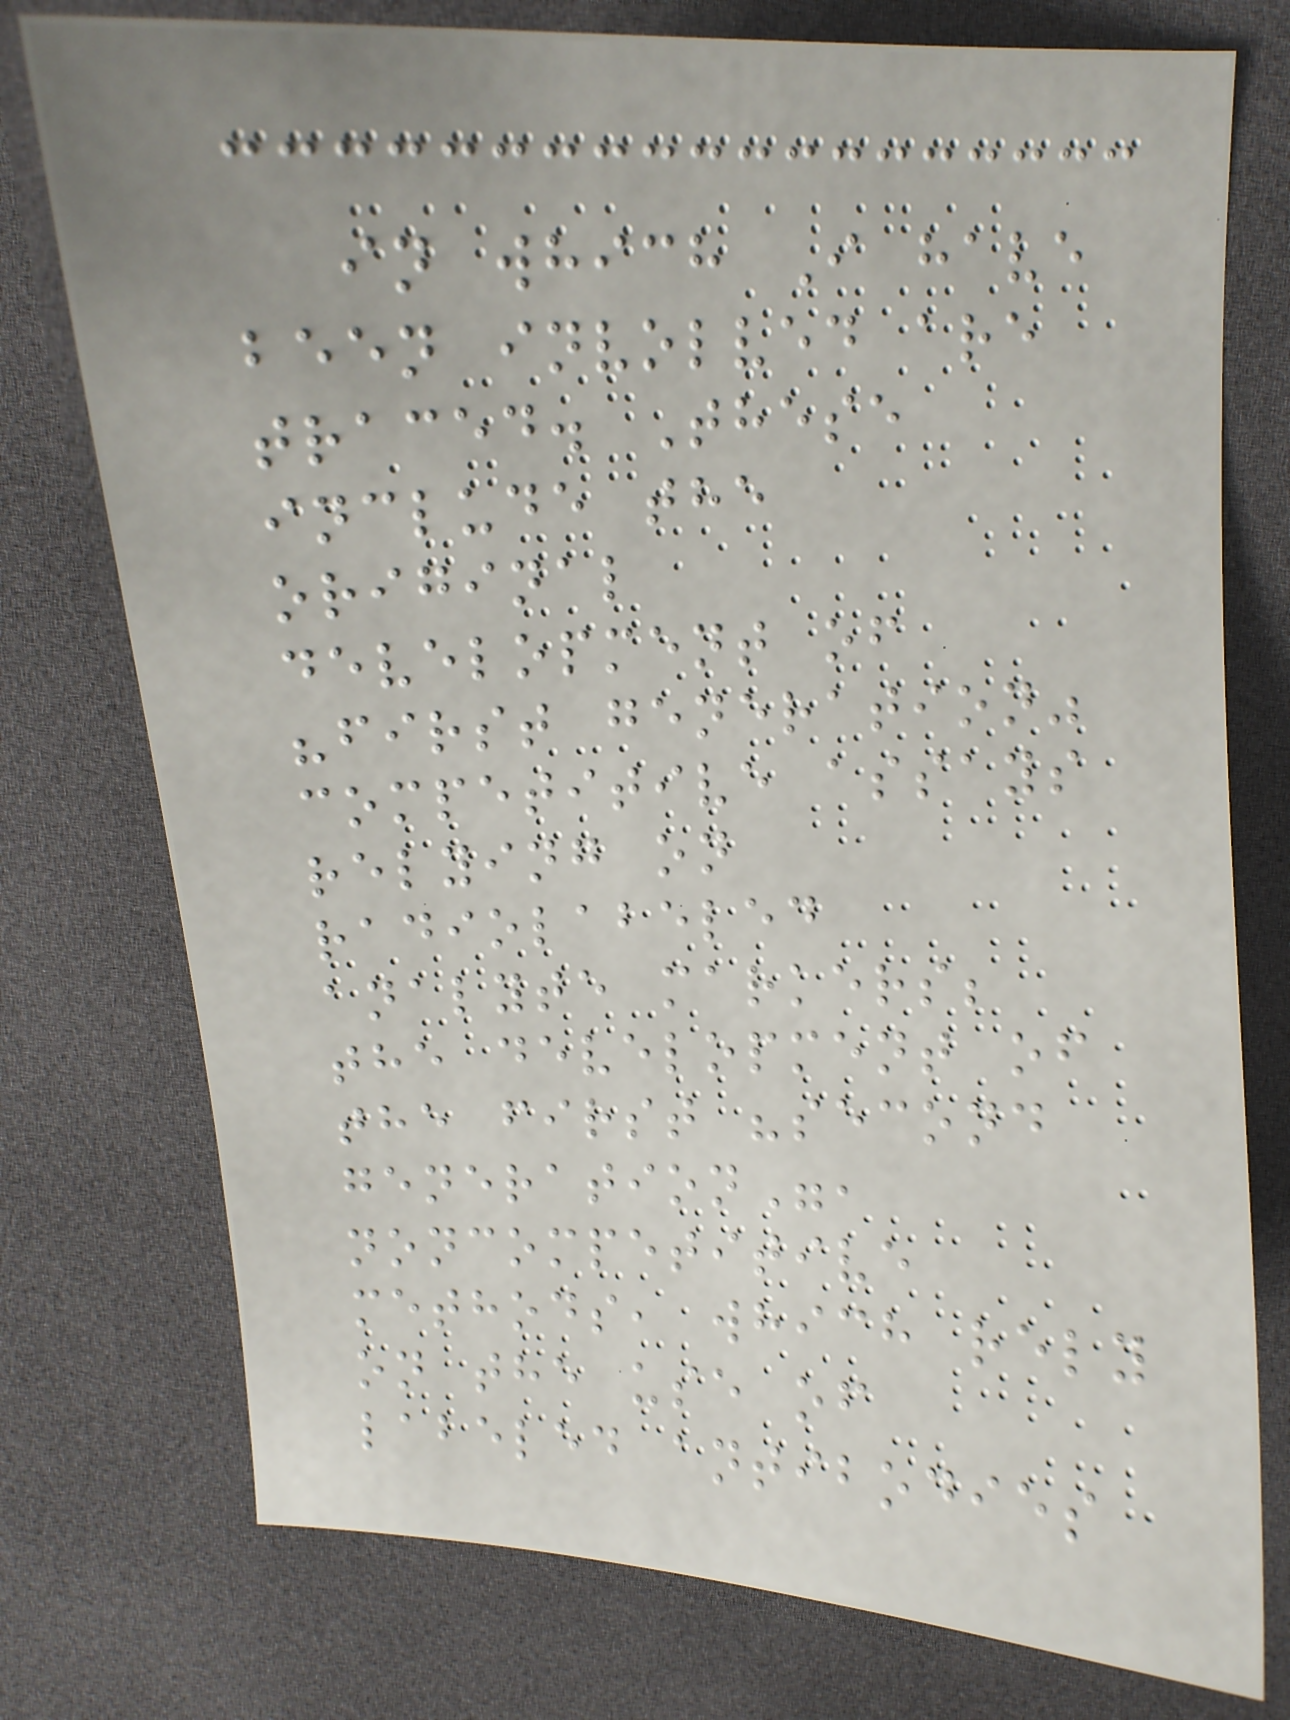in which I have
been involved are
traced. These
include the
original
development of
"first generation"
competitive assays
relying on
radiolabeled
analyte markers;
the development of
the first "second
generation",
noncompetitive
methods, which rely
on the use of
labeled antibodies
